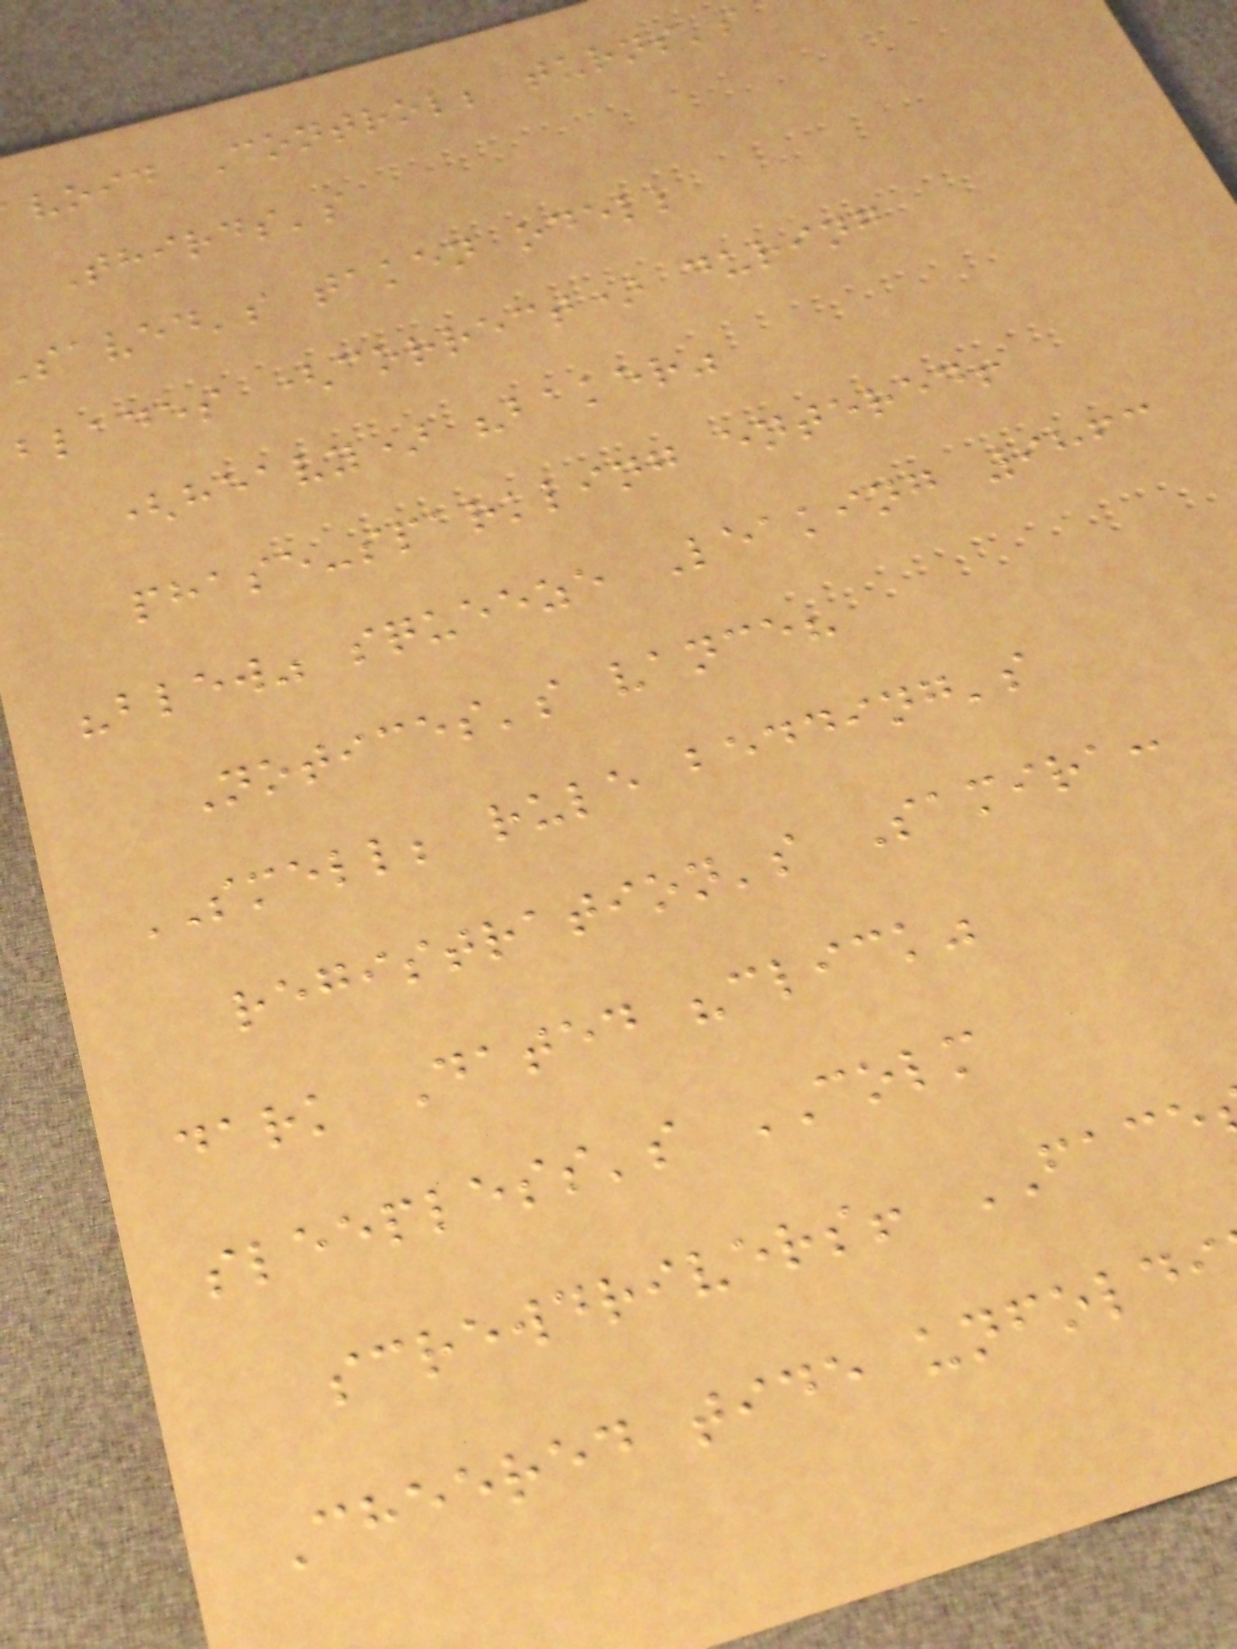void Control; turns's
Thirds's
saved's taken odell
blades (correct) during
(heavy) "baker"
phase-sparkling entered!
"blew" squeeze Leaking 9863
Notices's vance?
SMELL; rule bedding's
registration's Samira:
dark Dated "click"
sleepless's COLM
screwdrivers! FACE
Cheered tide unfoldi
